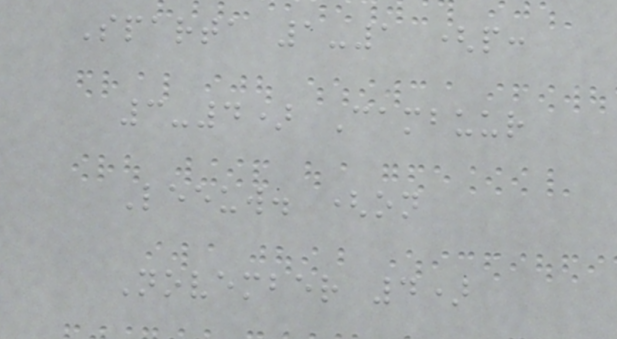Sparta 1-1 (p:
3-4) Cambuur
Leeuw. (on
November 4)
